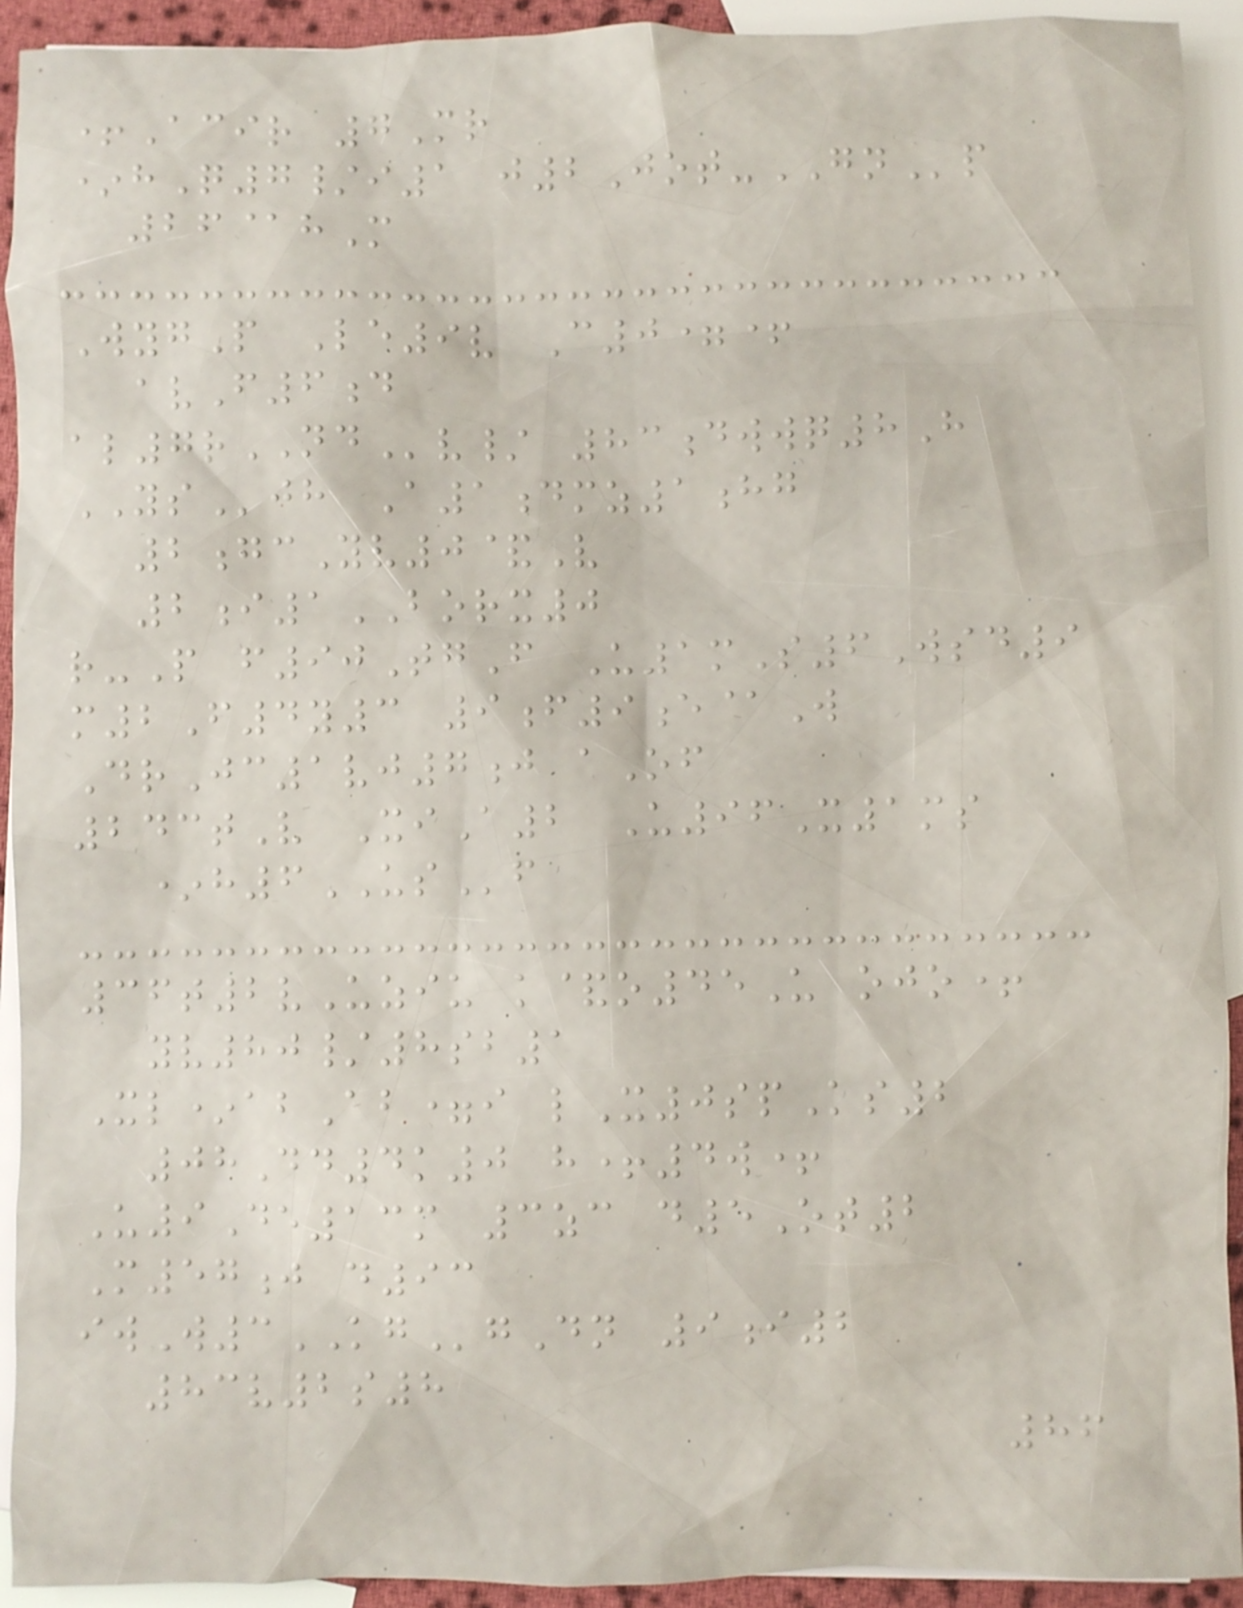+Acir 7Mr
*hQ7/i1 j2Jot-GNp
26@hM
WygP Le9v C0=+
avF6d
al7rNDv/ 83dwwq8H
YSjh A1dmz1hg
2gcYv0&V
2i1BORX0
r-P f90TgF U1mS6Wsd9
m2F4y3 9f9e@W
DrJc1vj7j aOf
243tV XiA2 U96X1ms
*h6USf
36t2vUziu k&o45U ojo+
yv80/8sb1
Xl*abAb=i lX0spKs2
08Dd4k0 h+4w+
U9De13m 3zc d5Ot2
M57j d93
iwW3KGgDn 9i2
83v2s8
86
